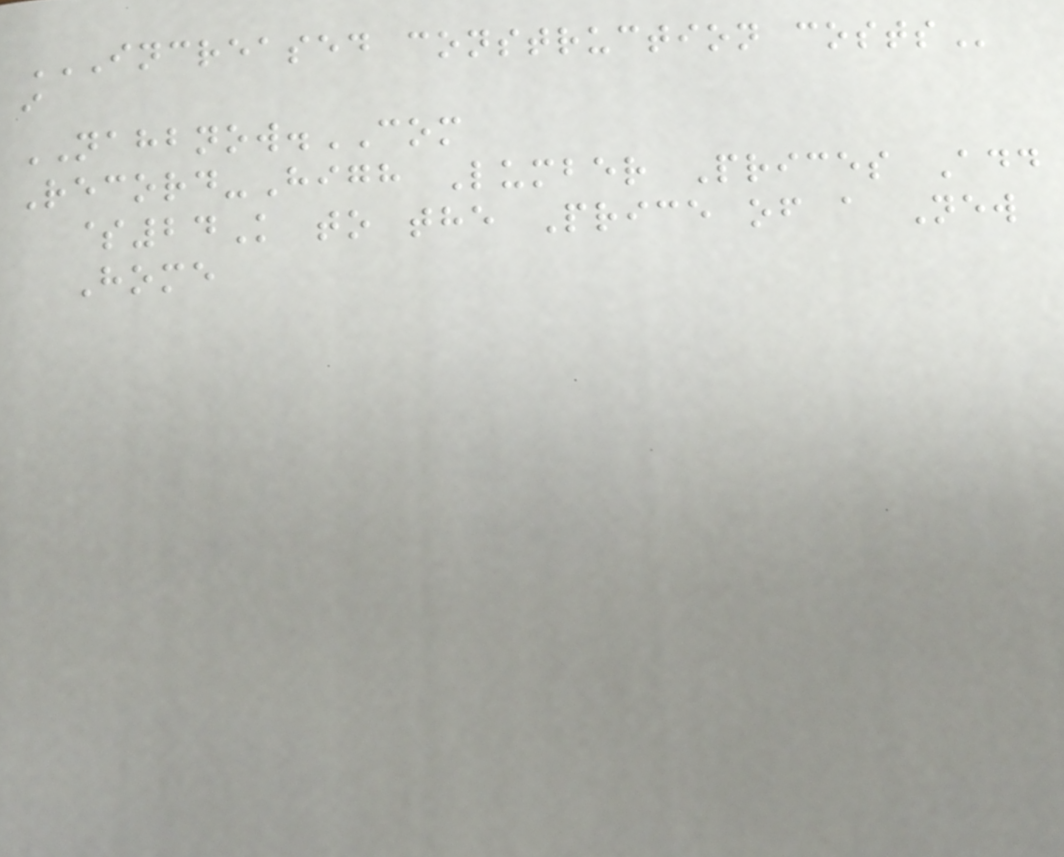INCREASED CONSTRUCTION COSTS
i
NAHBNOW.COM
Record-High Lumber Prices Add
$24K to the Price of a New
Home
